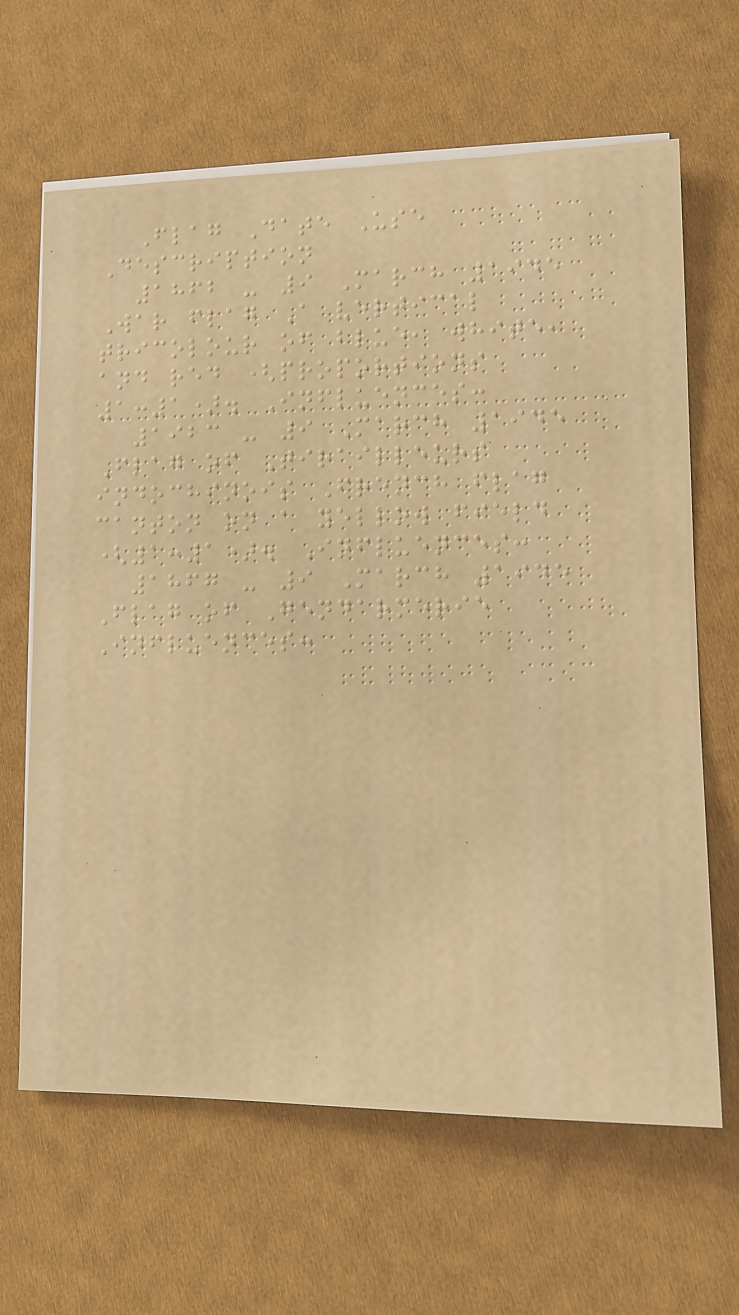Flag Date Use
Description
1862 - 9 March 1945
War flag A vertical
tricolour of blue, white,
and red (proportions
1:1). Influences:
1923 - 9 March 1945
Flag of Tirailleurs
indochinois French flag
canton on a yellow field
(1:1). Influences:
1867 - 9 March 1945
Flag of Gendarmerie
Influences:
